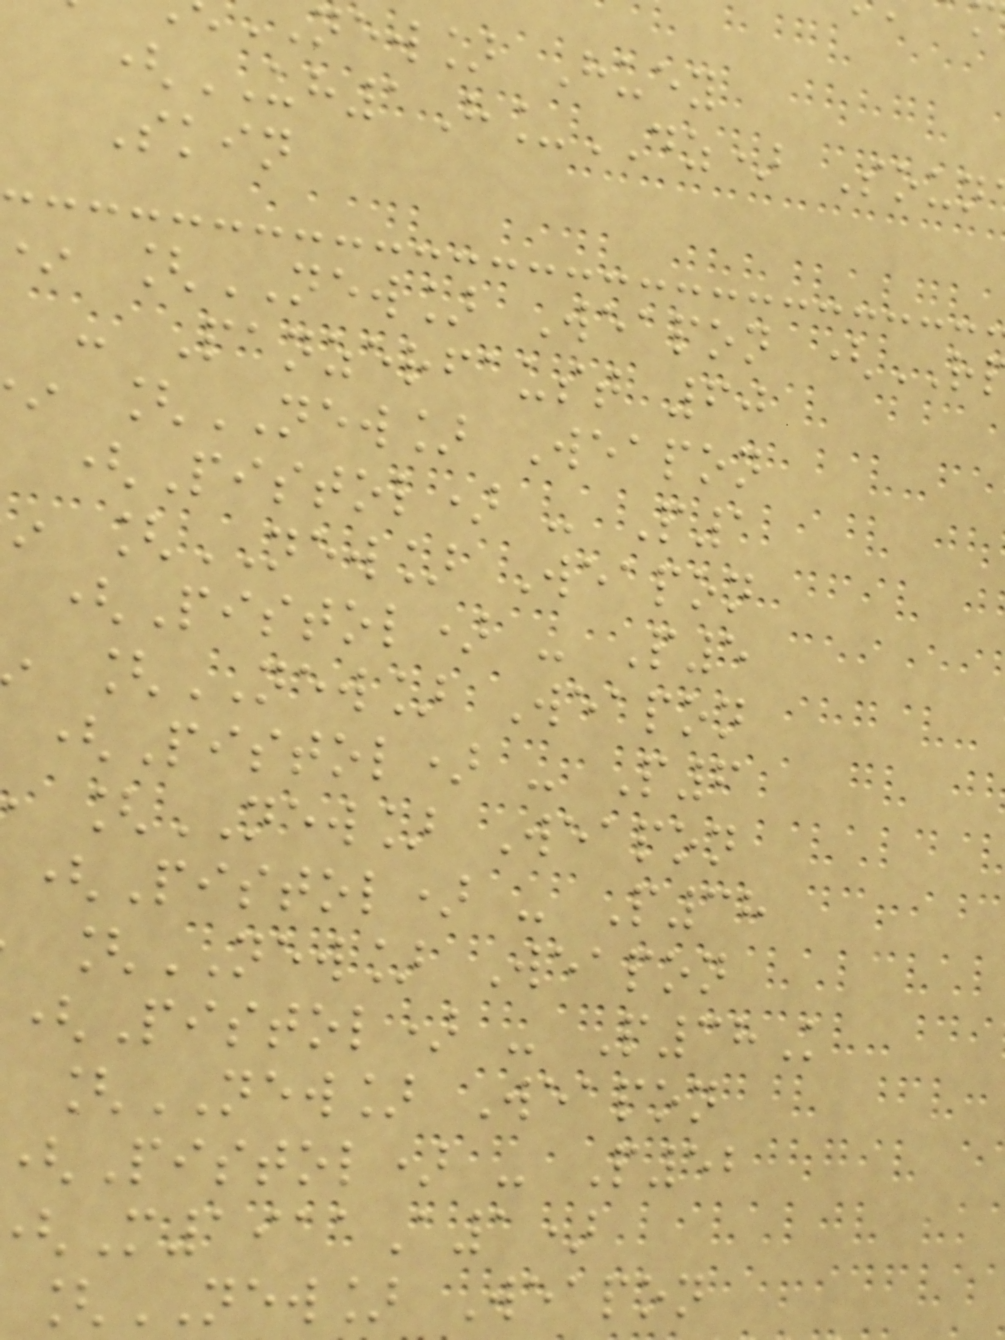new] Huey
(UH1H_DZ) Soun
Skin
[NEW] Weapon (
- Panzerfaust 60
[NEW] Weapon
(Pistol) - P1
[NEW] Weapon
(Pistol) - P5
[NEW] Weapon
(Pistol) - P6
[NEW] Weapon
(Pistol) - P38
[NEW] Weapon
(Pistol) - P38K
[NEW] Weapon
Pistol) - P52
M1911A1)
[NEW] Weapon
